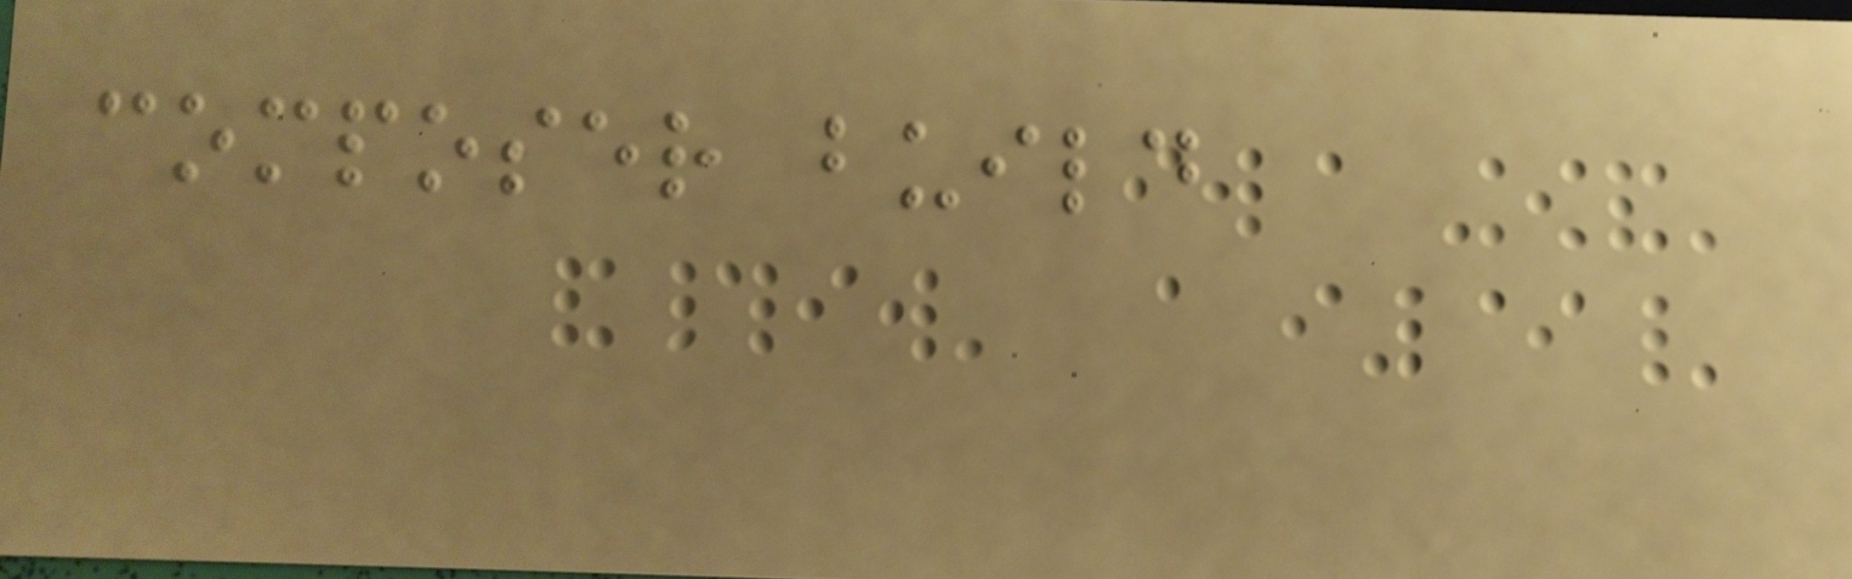composer build
